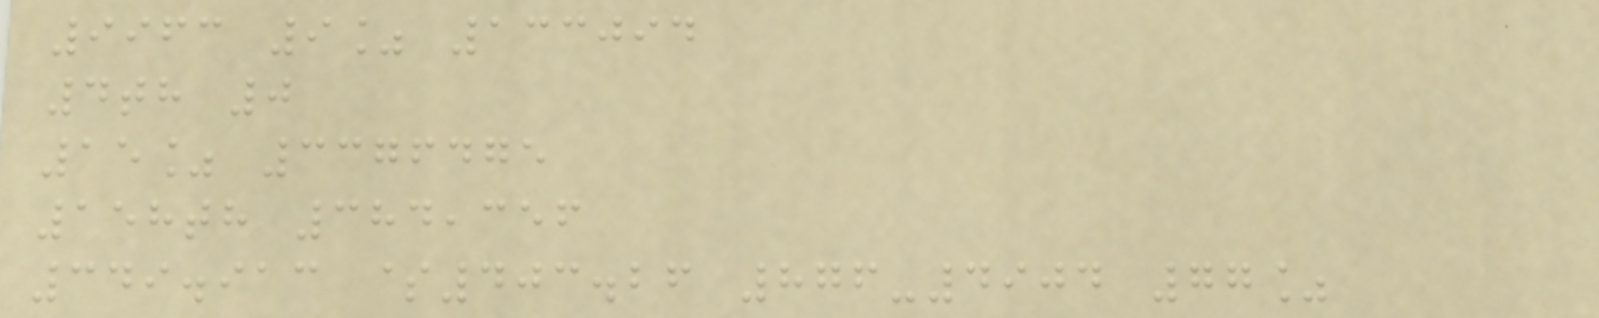9963 9% 133094
4th 0
15% 3376475
158th 384,356
349.913 $403.26 876-4904 77%
